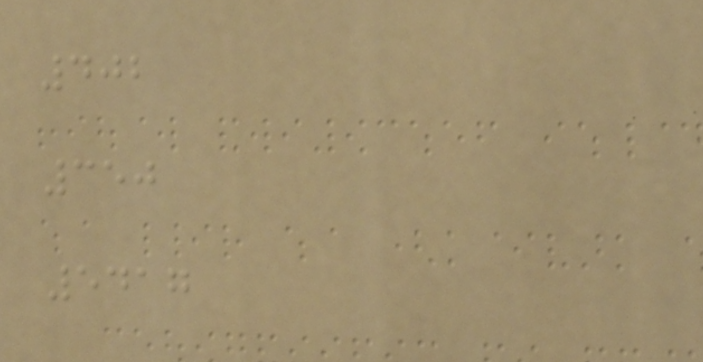402
350
5417
